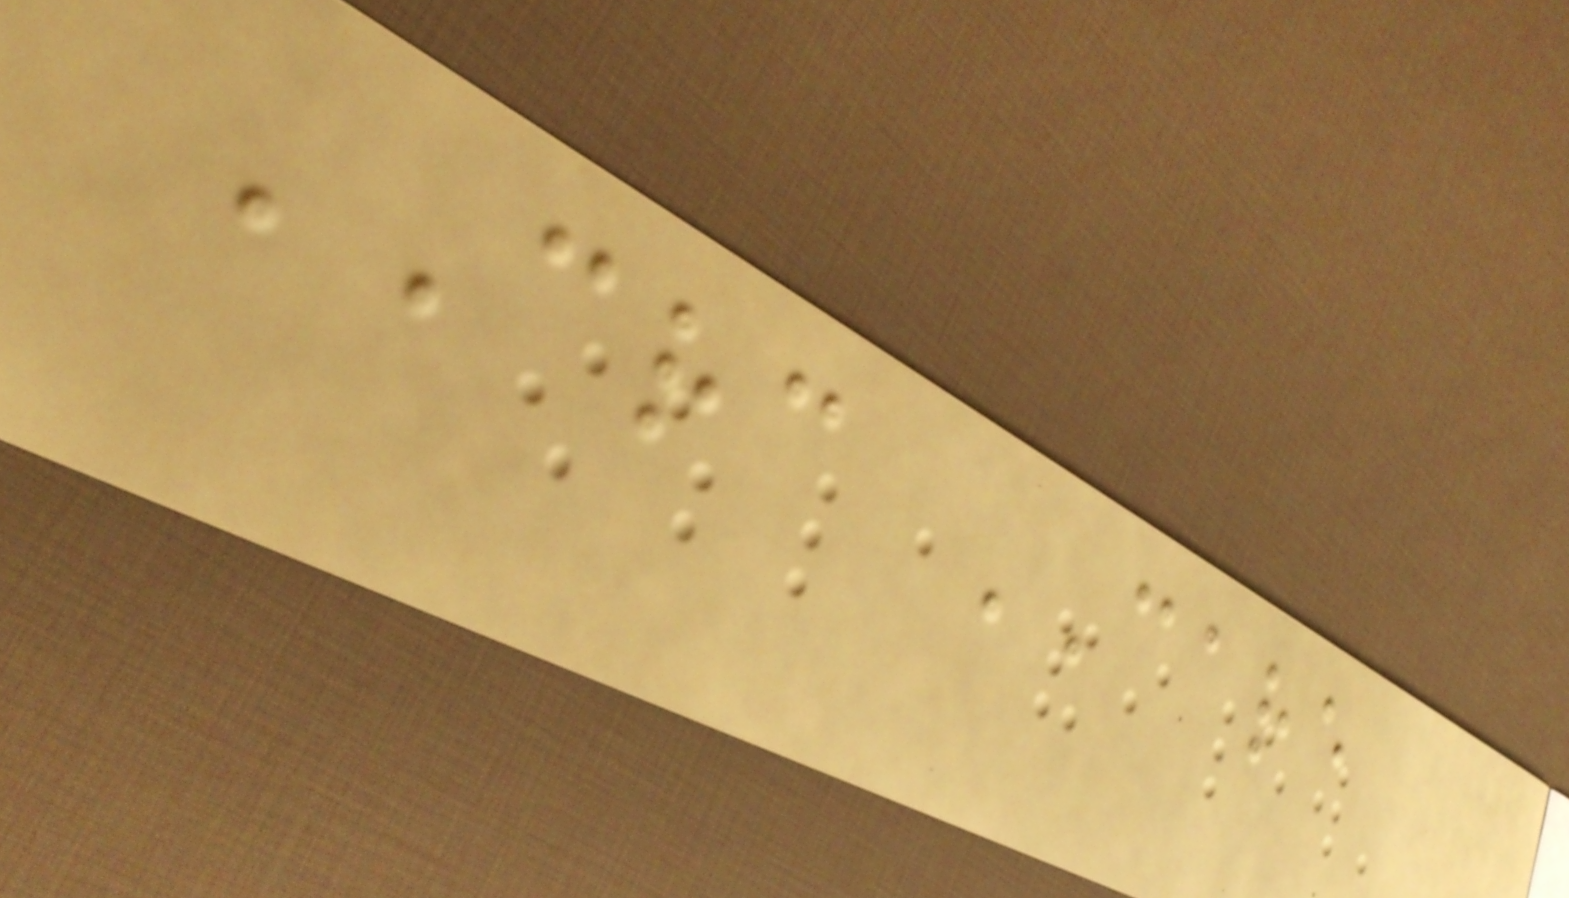CRC CARE
